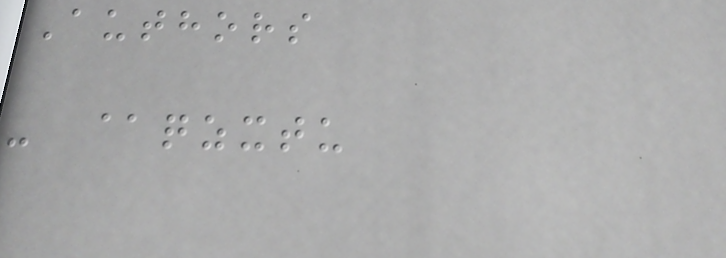Authors
- @qzxtu
